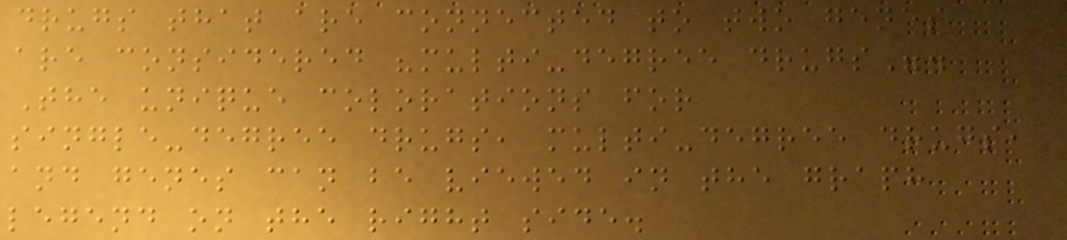drugs that are connected to two genes
are considered "multi-degree drugs".
The unique colorations for
single-degree drugs, multi-degree drugs,
and genes can be viewed in the graph
legend on the right side.
